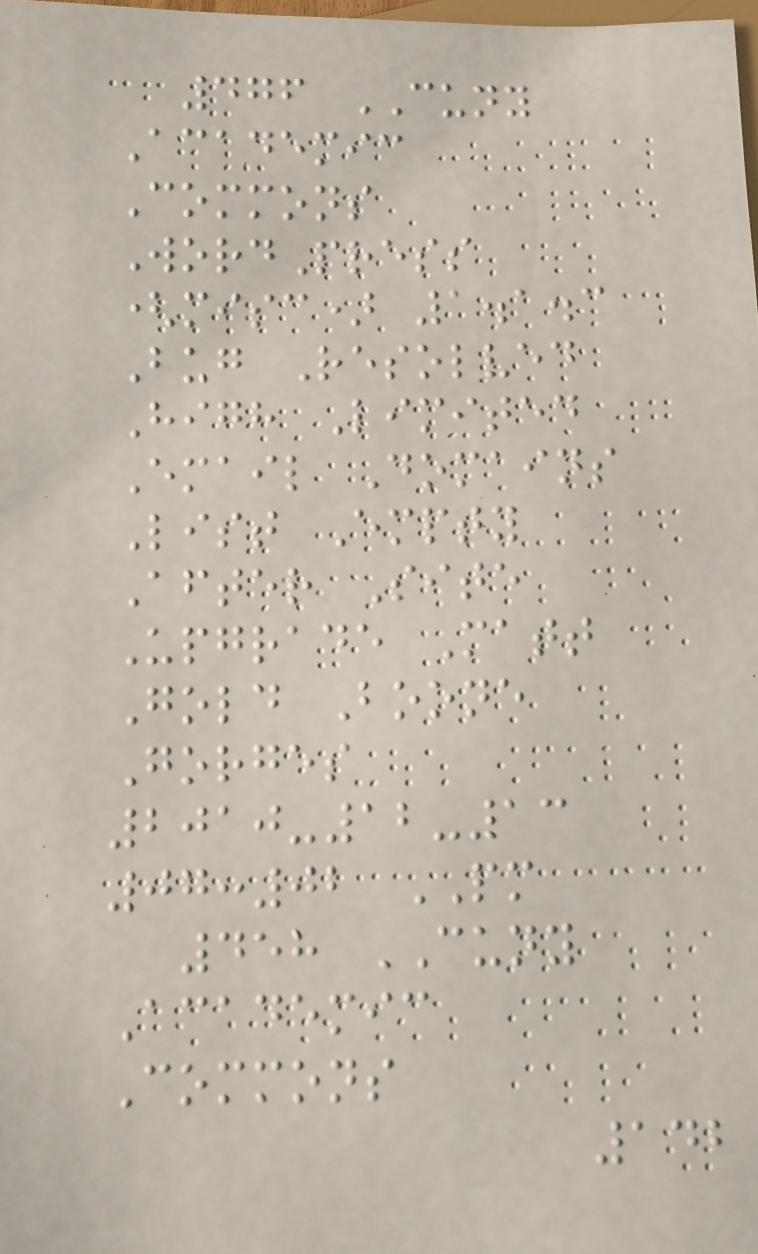476 CUNY
Academic
Commons
WordPress
(misc) 1.1.3
Bug Resolved
High Limited
Email Domains
List Empty
After Site
Upgrade Matt
Gold Boone
Gorges
2010-12-13
07:02 PM
458 CUNY
Academic
Commons
142
